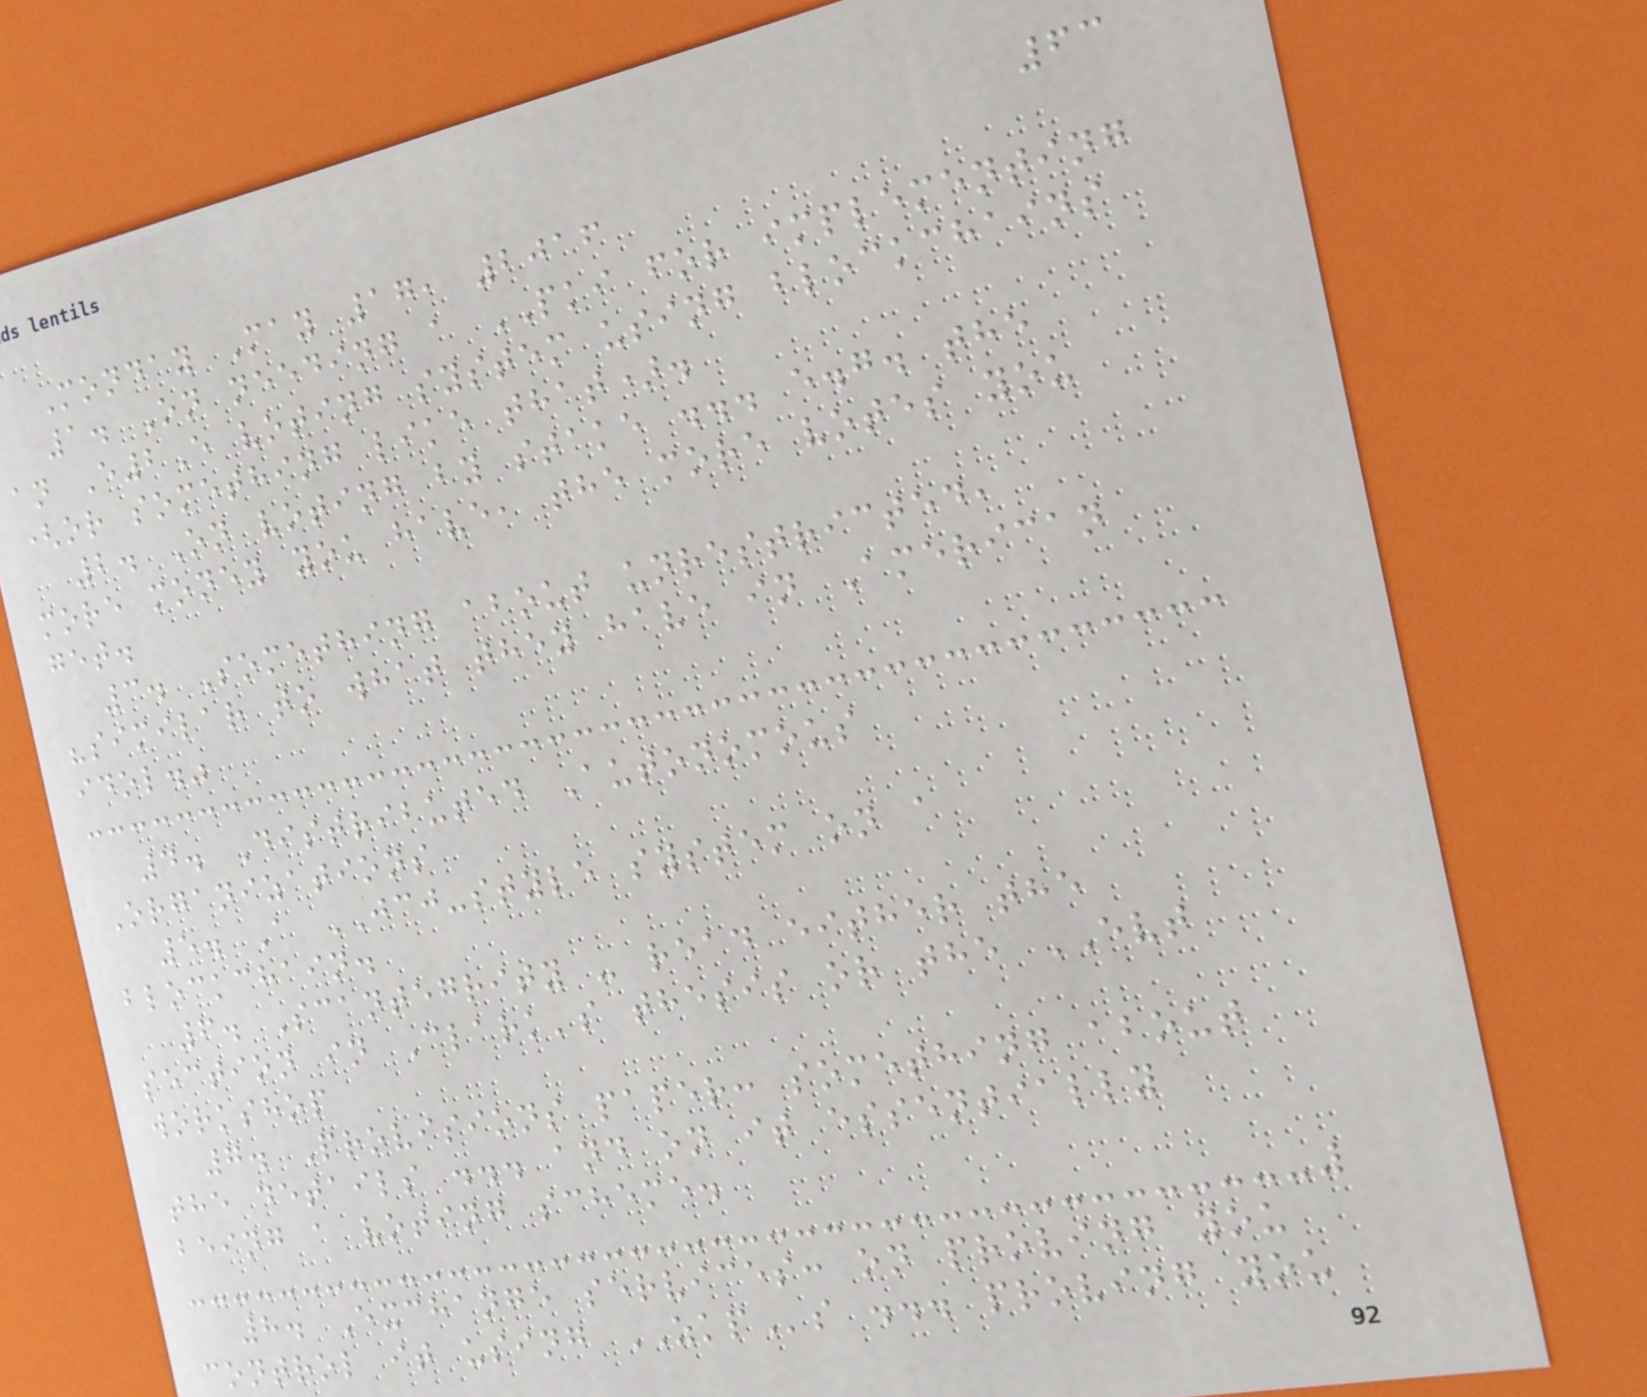63
Monday May 17, 2016
1. On needing a PKI for implementing
an E2E voting system using blockchains
(or something like that).
2. On voting by stake ... e.g. the
more money you have, the more votes you
get.
3. Something about unrestricted,
"similar to what they have in American
idol."
4. Distributed Autonomous
Organizations
5. A JCJ-style system on a
blockchain.
6. Scantegrity - read either the
section in Clark's thesis or the EVT
workshop
7. Provisions paper: something about
the details ... and on it essentially
being a voting scheme.
8. Exchange services: on proving you
control it using ZKPs ... proving you
